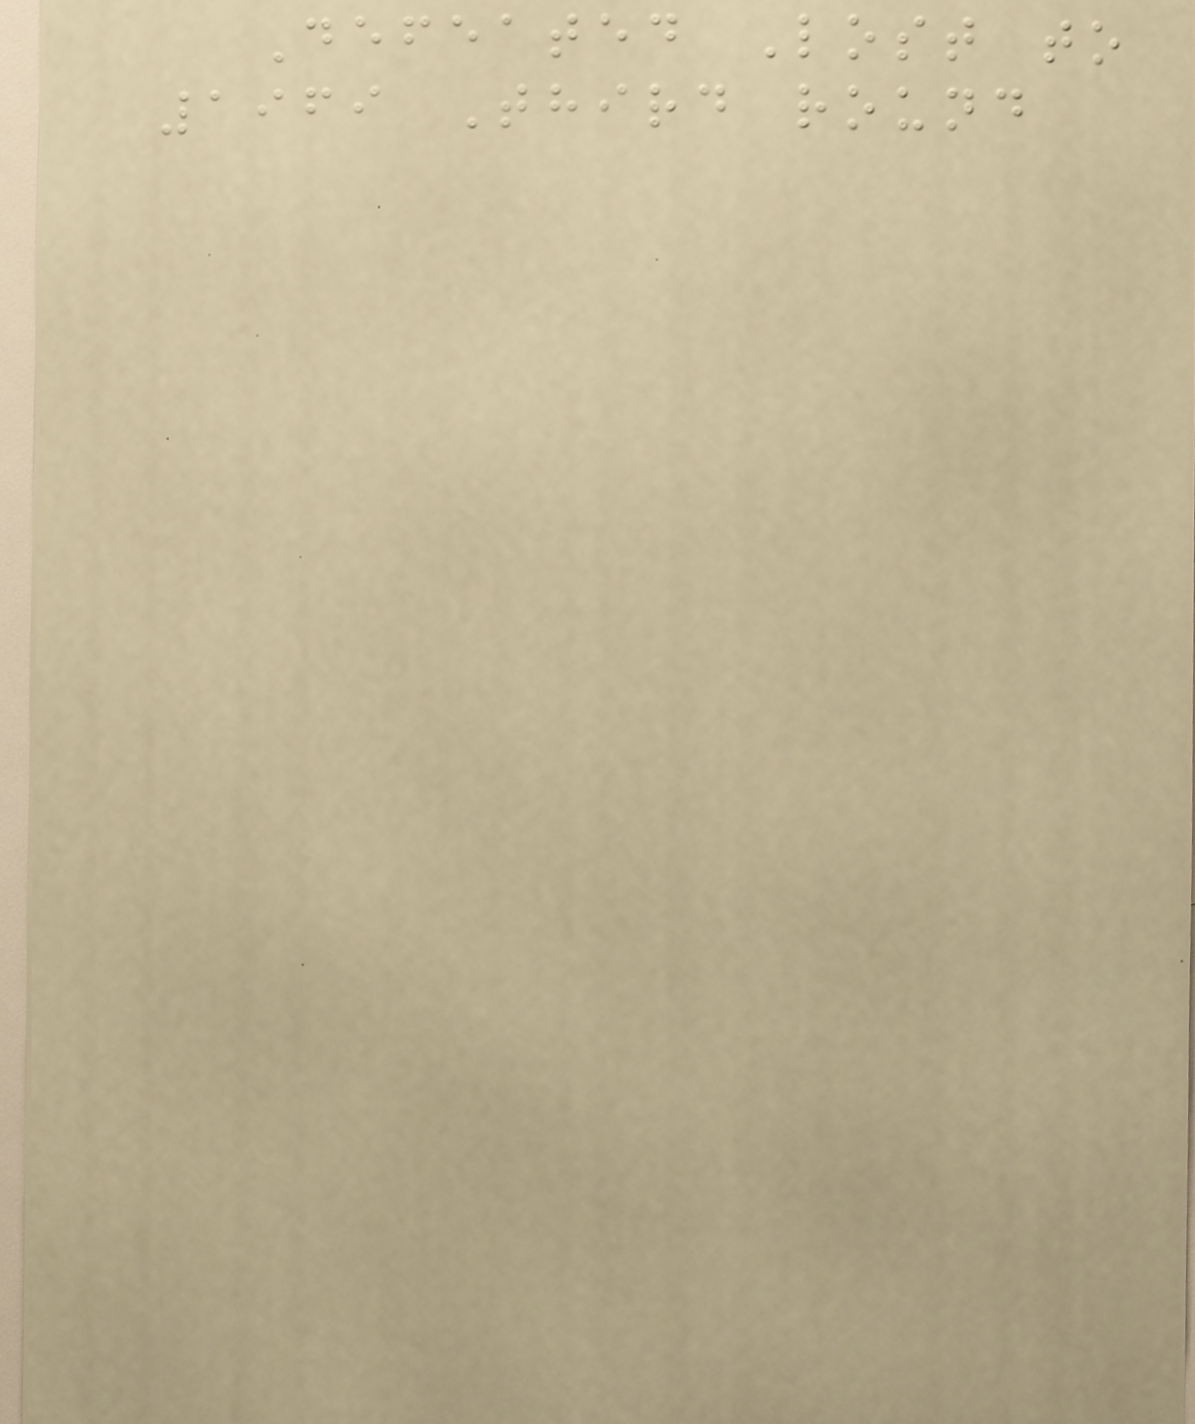Defeated Lost to
1969 Third round
